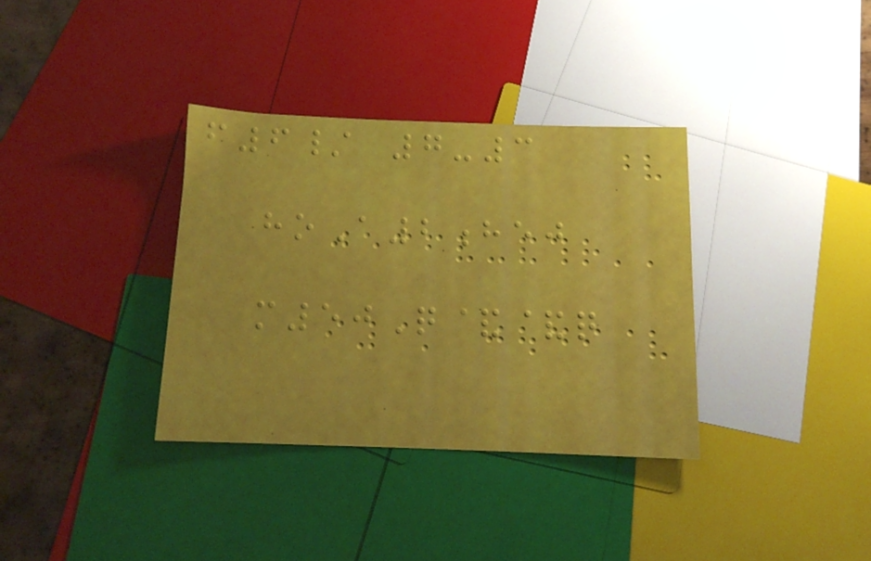f6/ 7-3
hoA2hej
m50Q&&q
